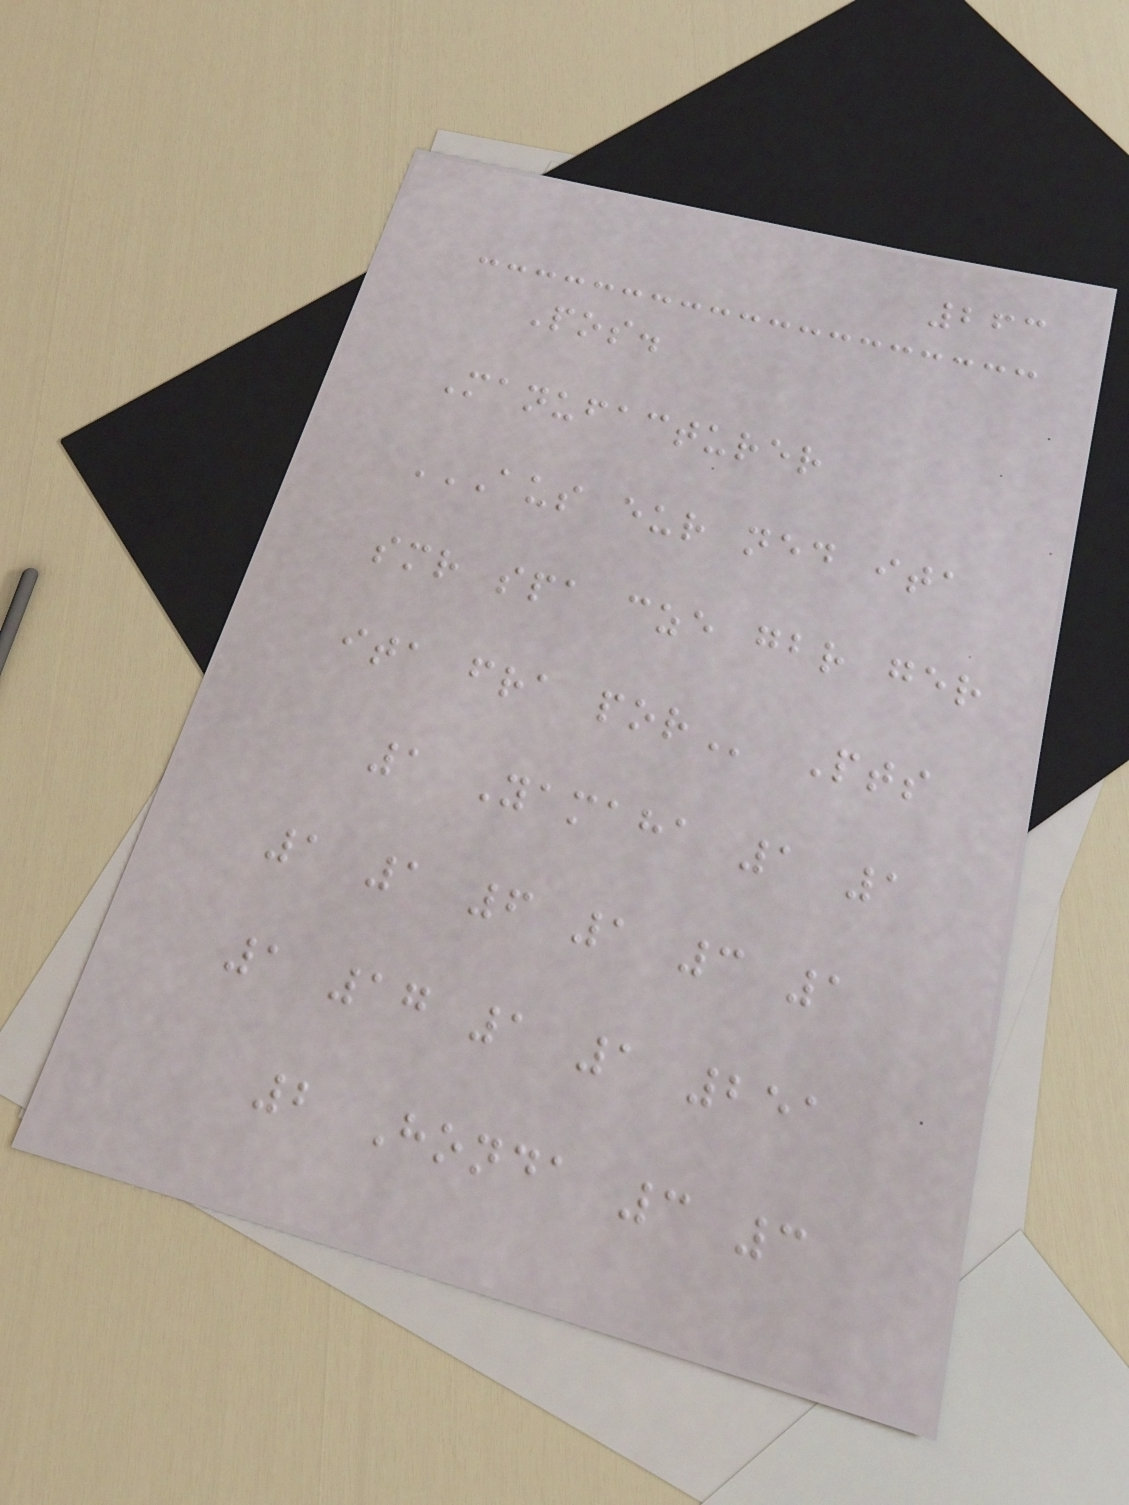263
Pos.
Manufacturer
AUS EUR NED ITA
SMR SPA CZE GBR GER
ITA FRA POR Pts
1 Yamaha 1 1
1 1 6 1 3 1
1 17 1 1 251
2 Honda 3 3
